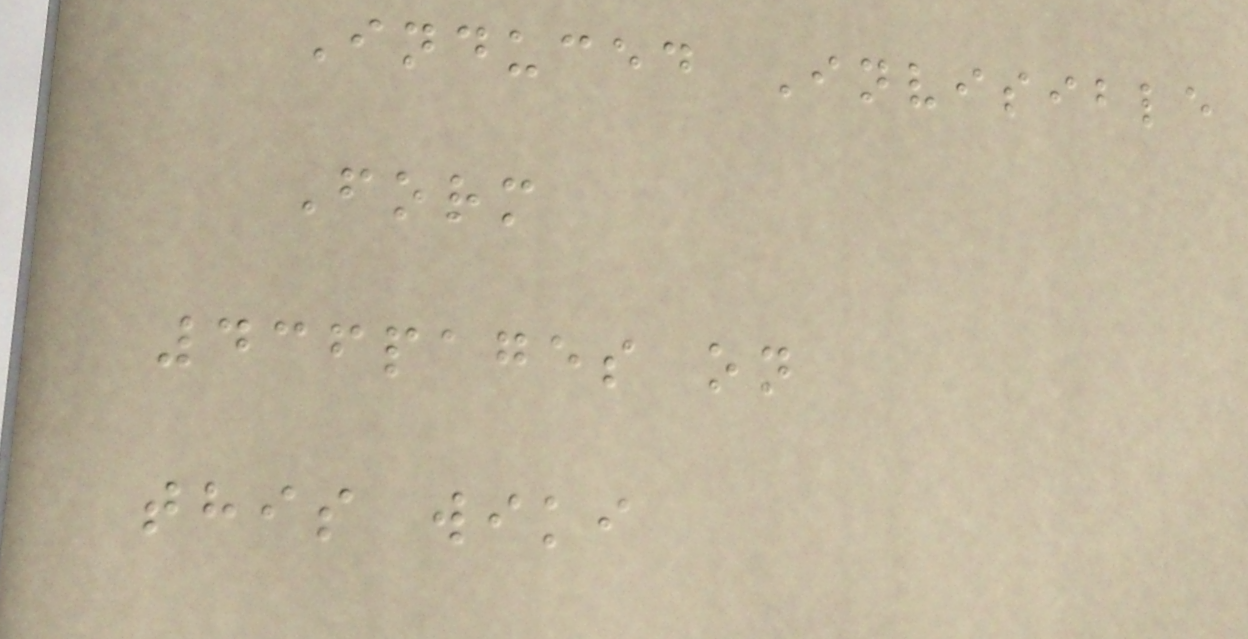Induced Invisible
Form
436pages on
this wiki
